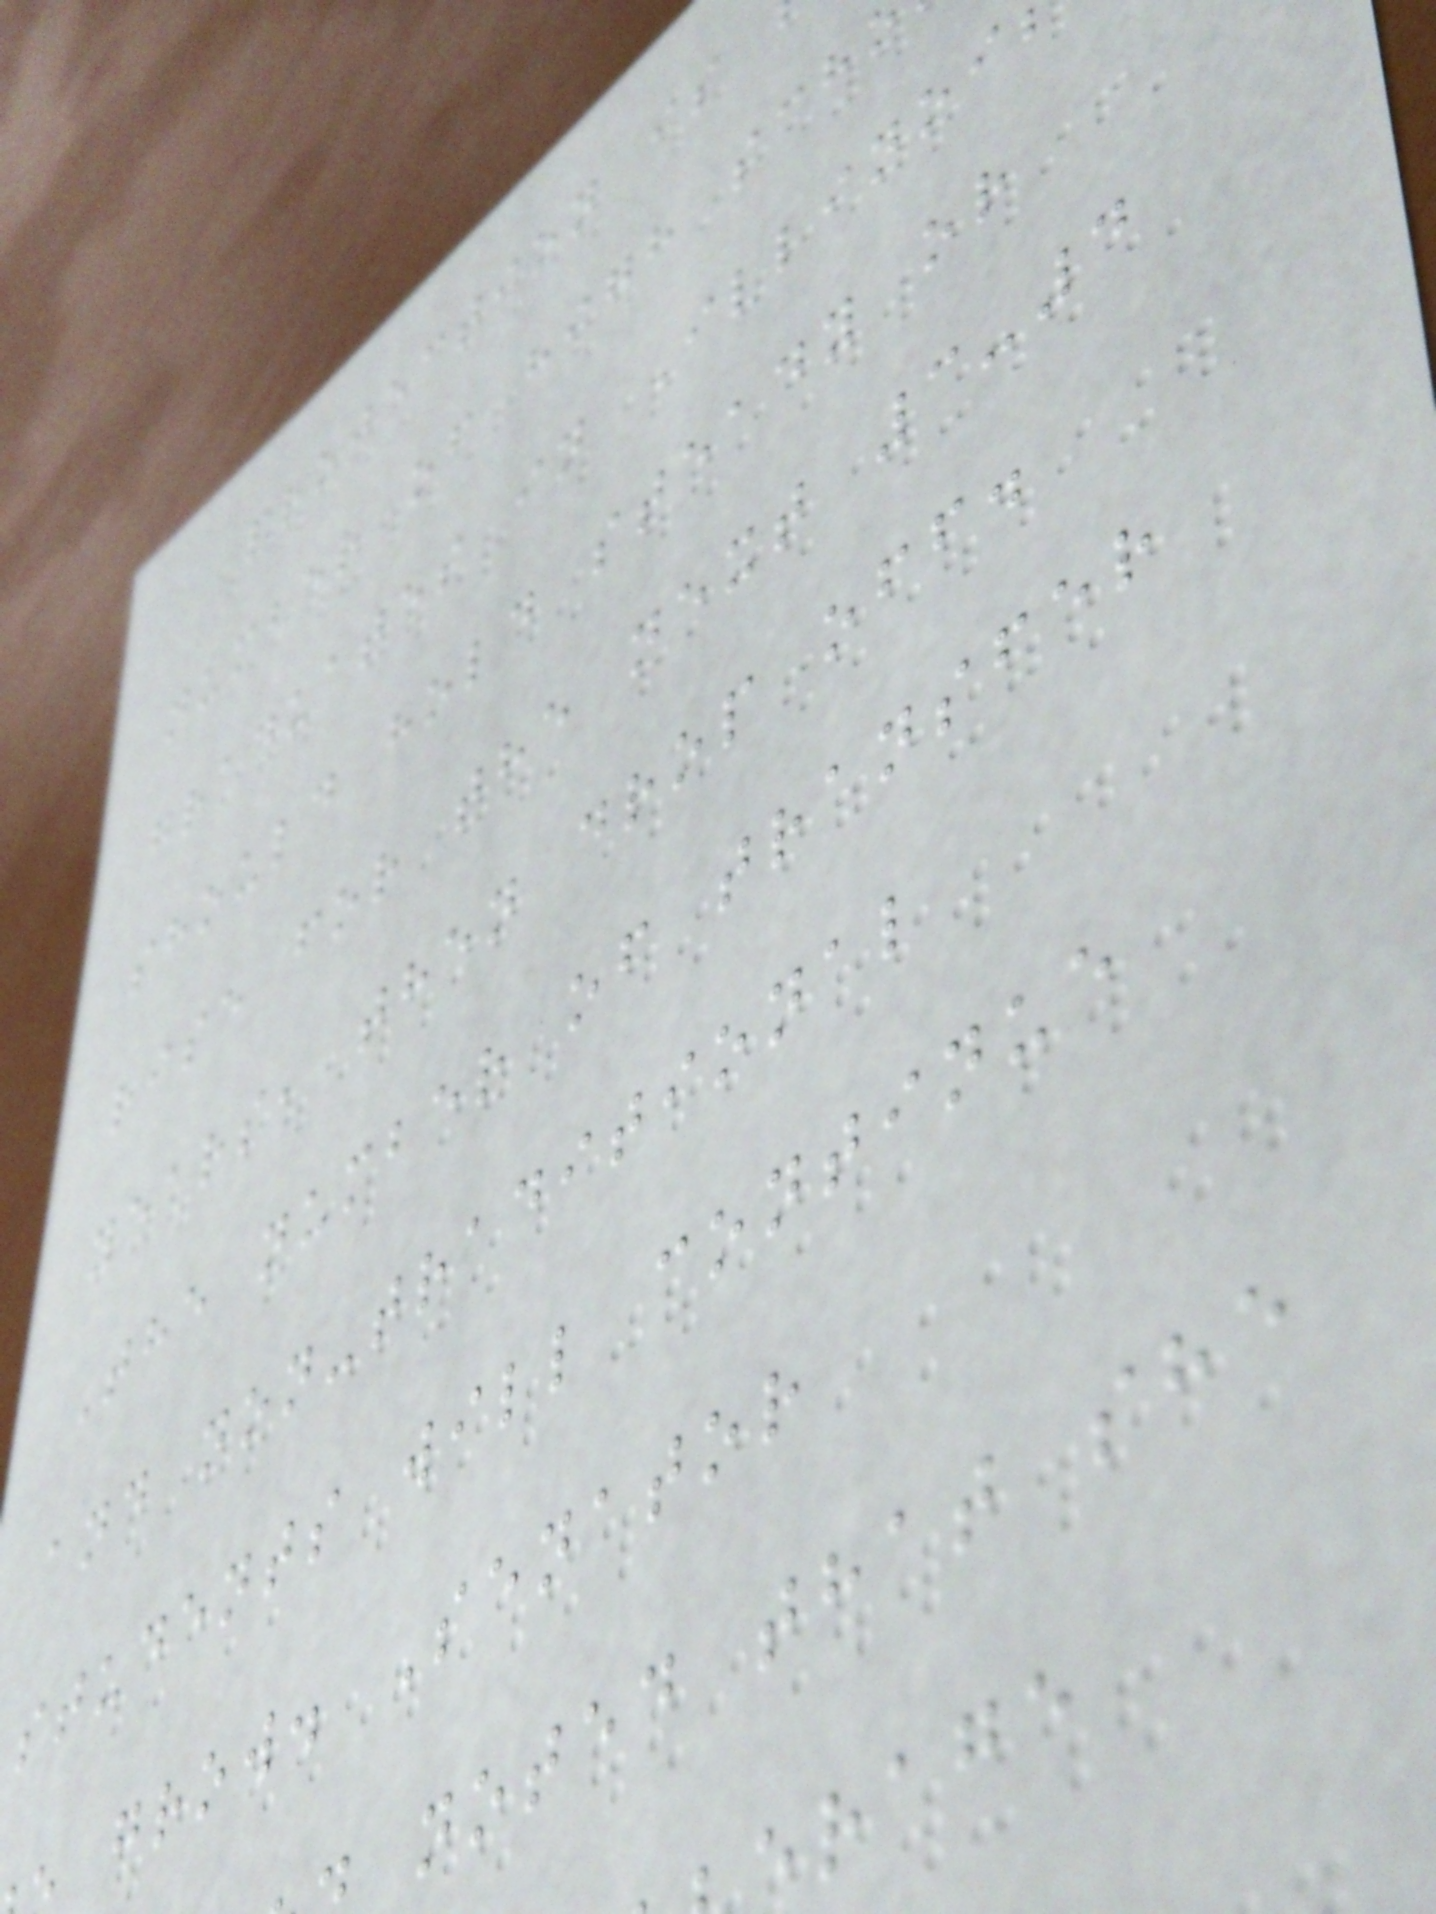projection is
number of high sch
graduates in Illinoi
should hold steady or
rise for the next 3-4
years, then drop off.
The number of transfer
and non-traditional
students will continue
grow. Senator
noted that she
